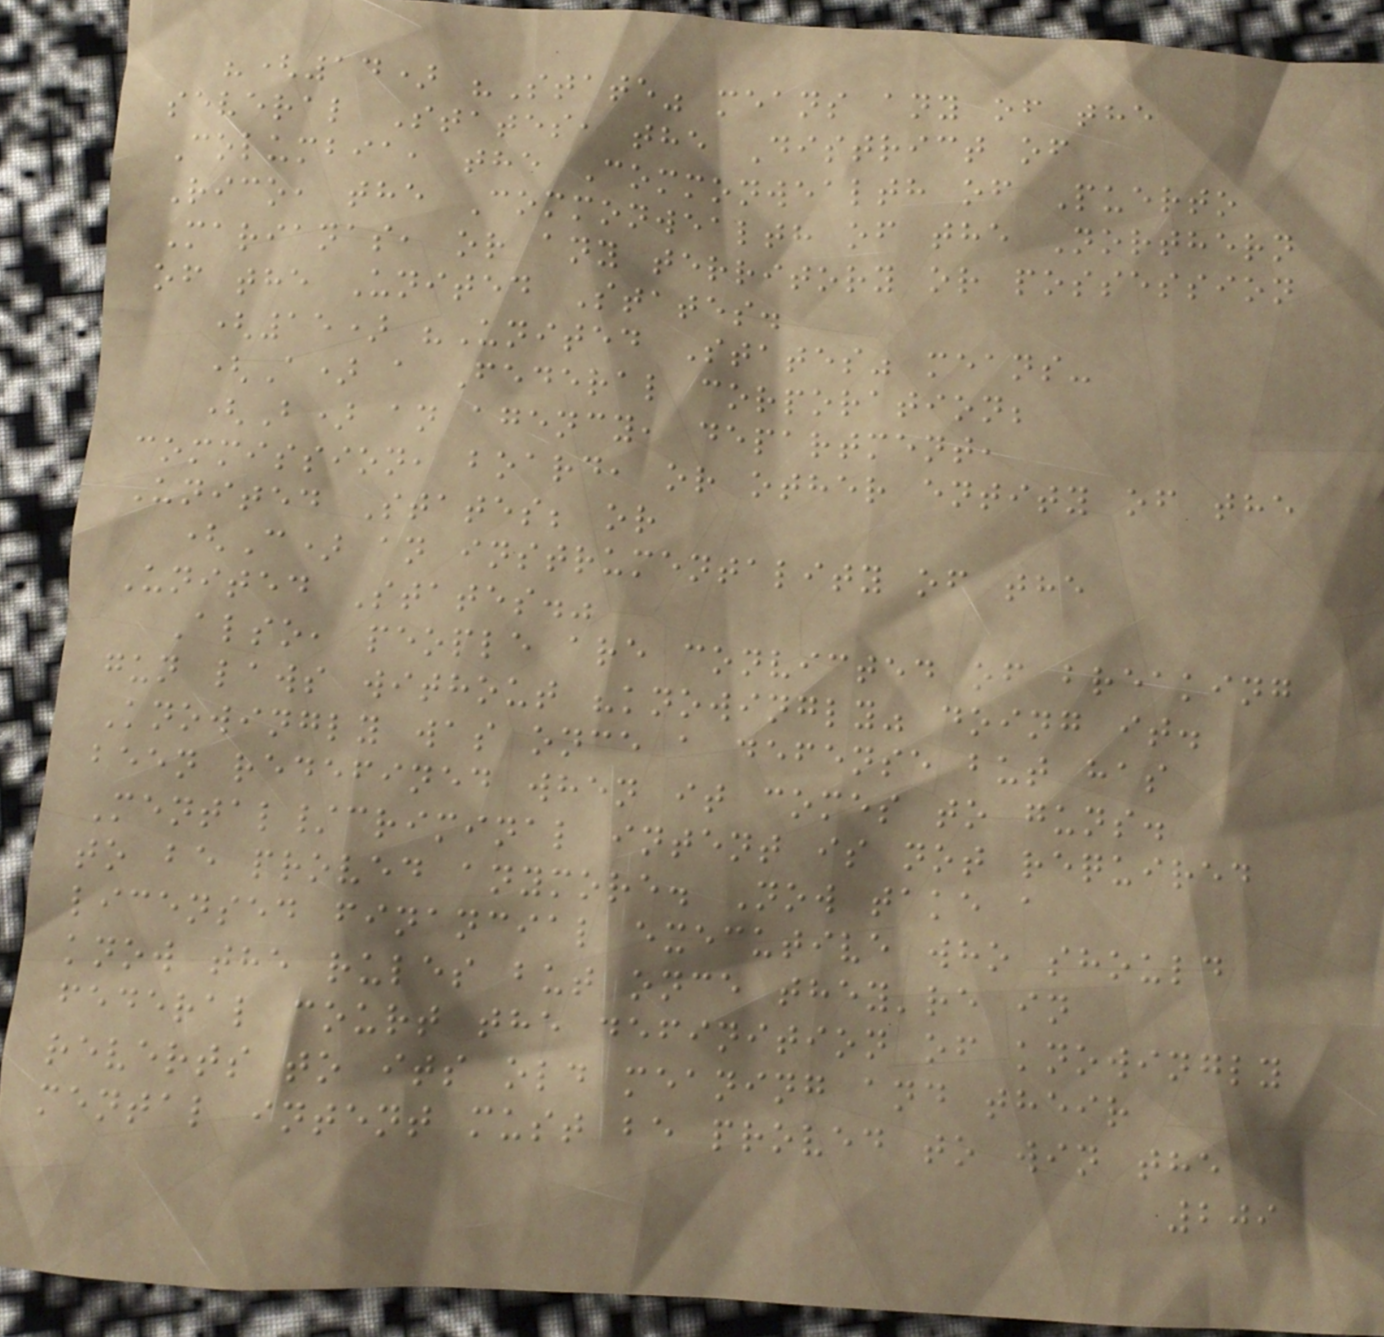"(14) "State" means any of the
several States, the District of
Columbia, the Commonwealth of Puerto
Rico, the Commonwealth of the Northern
Marianas, or any territory or possession
of the United States.
(15) "United States" means-
(A) a Federal corporation;
(B) an agency, department,
commission, board, or other entity of the
United States; or
(C) an instrumentality of the
United States."
Also, people are convicted of breaking
gun laws without "knowingly" doing it.
Knowingly was once a defense but has
been redefined when it comes to guns.
Mental/criminal intent is not required
to be proved anymore. Now take a
licensed financial executive who should
know the rules but once they're in
federal court the definition of knowingly
reverts to its old meaning and their
mental intent must be proved to win the
209
